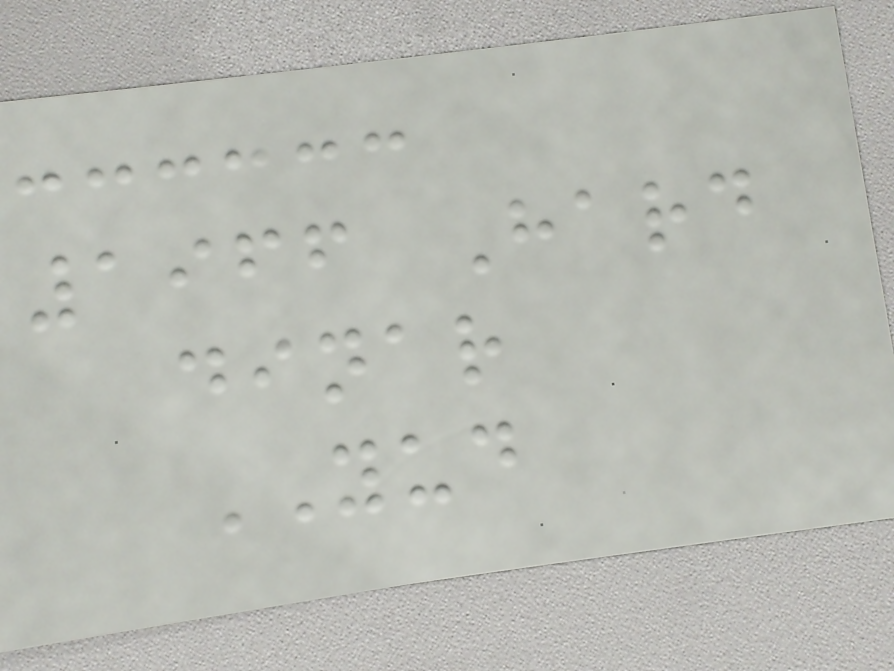1966 Hard
dinar
YUD
